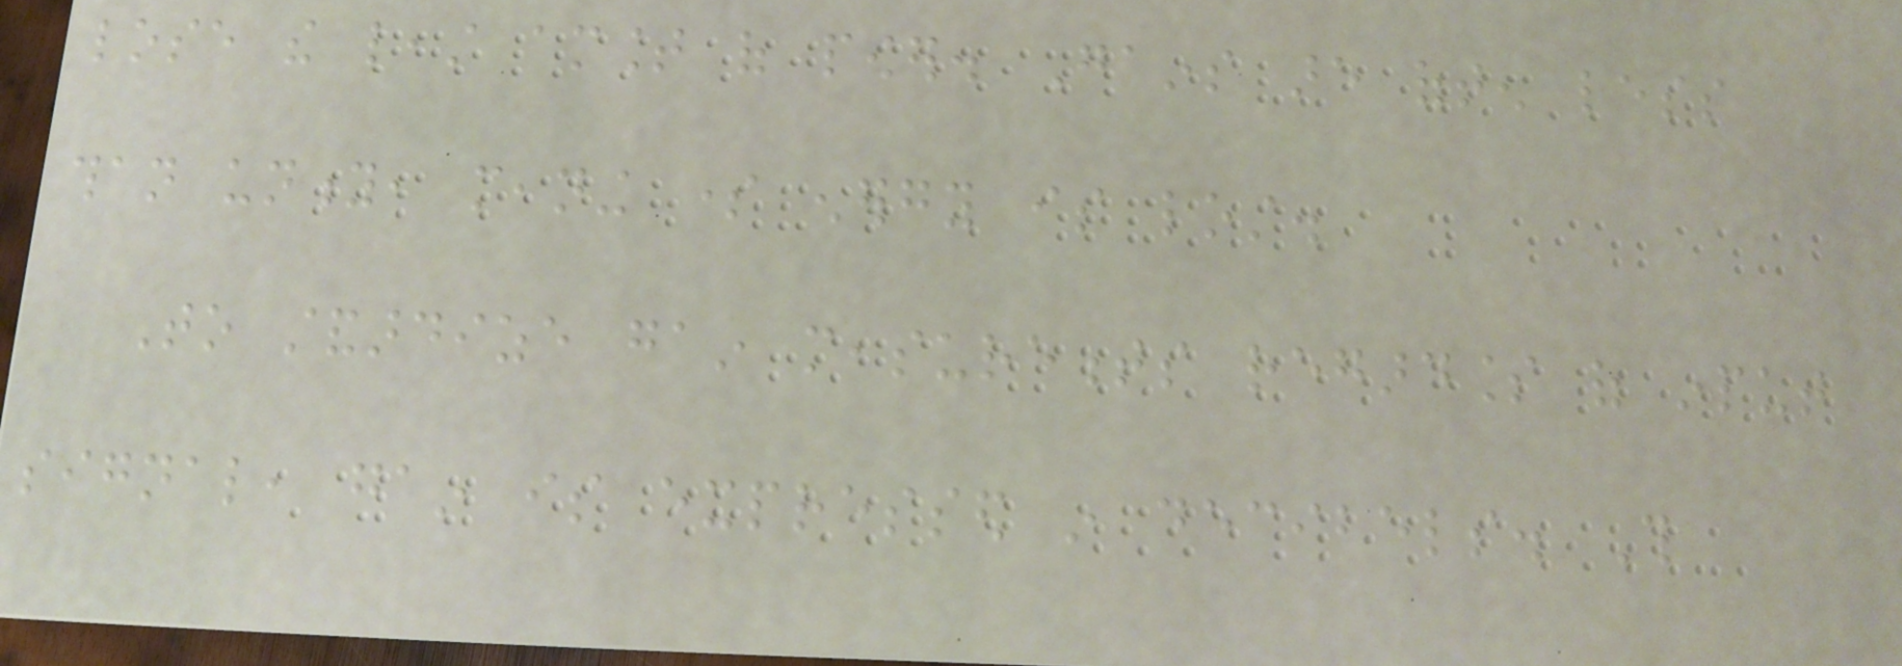lose the least amount of power. Gains are often less
than unity, meaning some energy is lost.
To standardize gain measurements regardless of input
signal, gain is expressed in decibels. This
